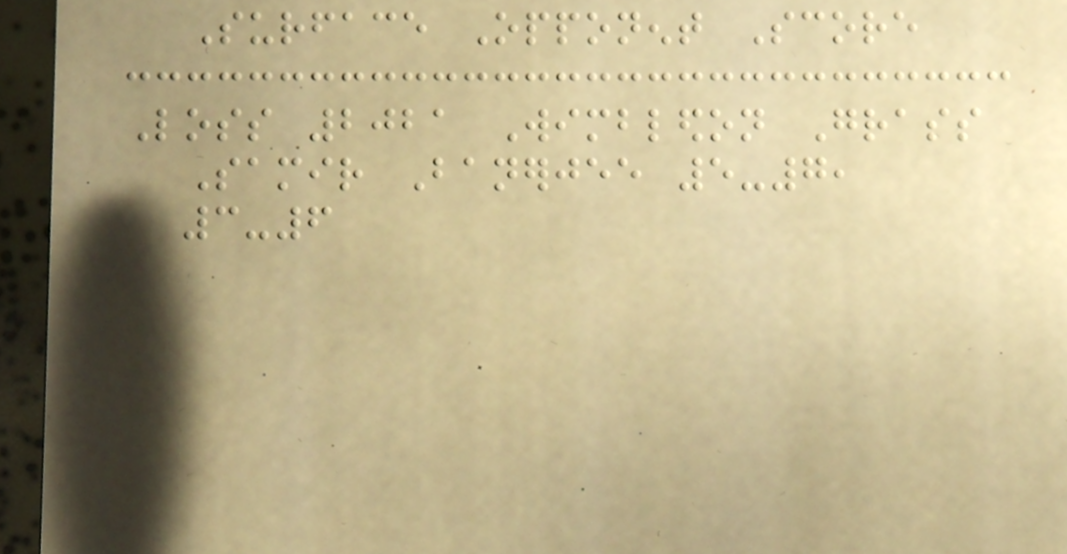Surface Opponent Score
Loss 2021 Wimbledon Grass
Samir Banerjee 5-7,
3-6
